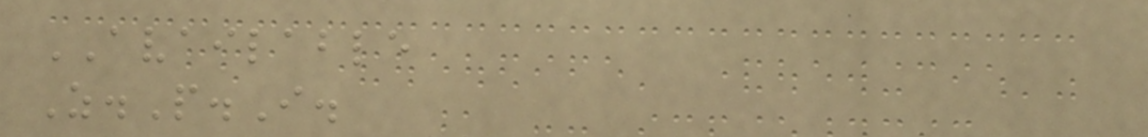AVAILABLE
Z.P.I.
